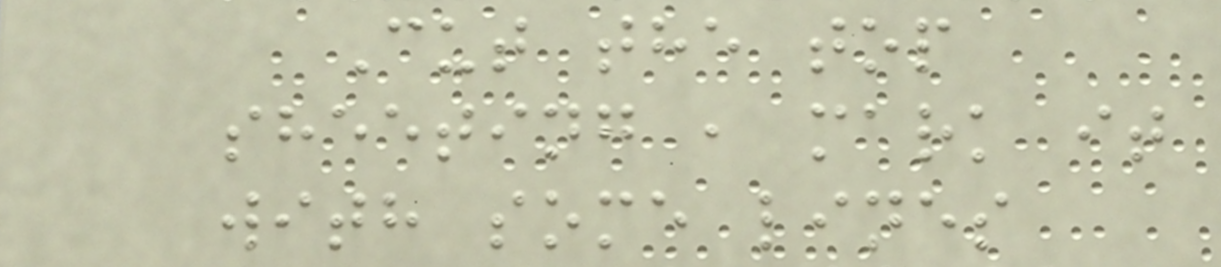Cut the top
sheeting , mark it
with some lines
